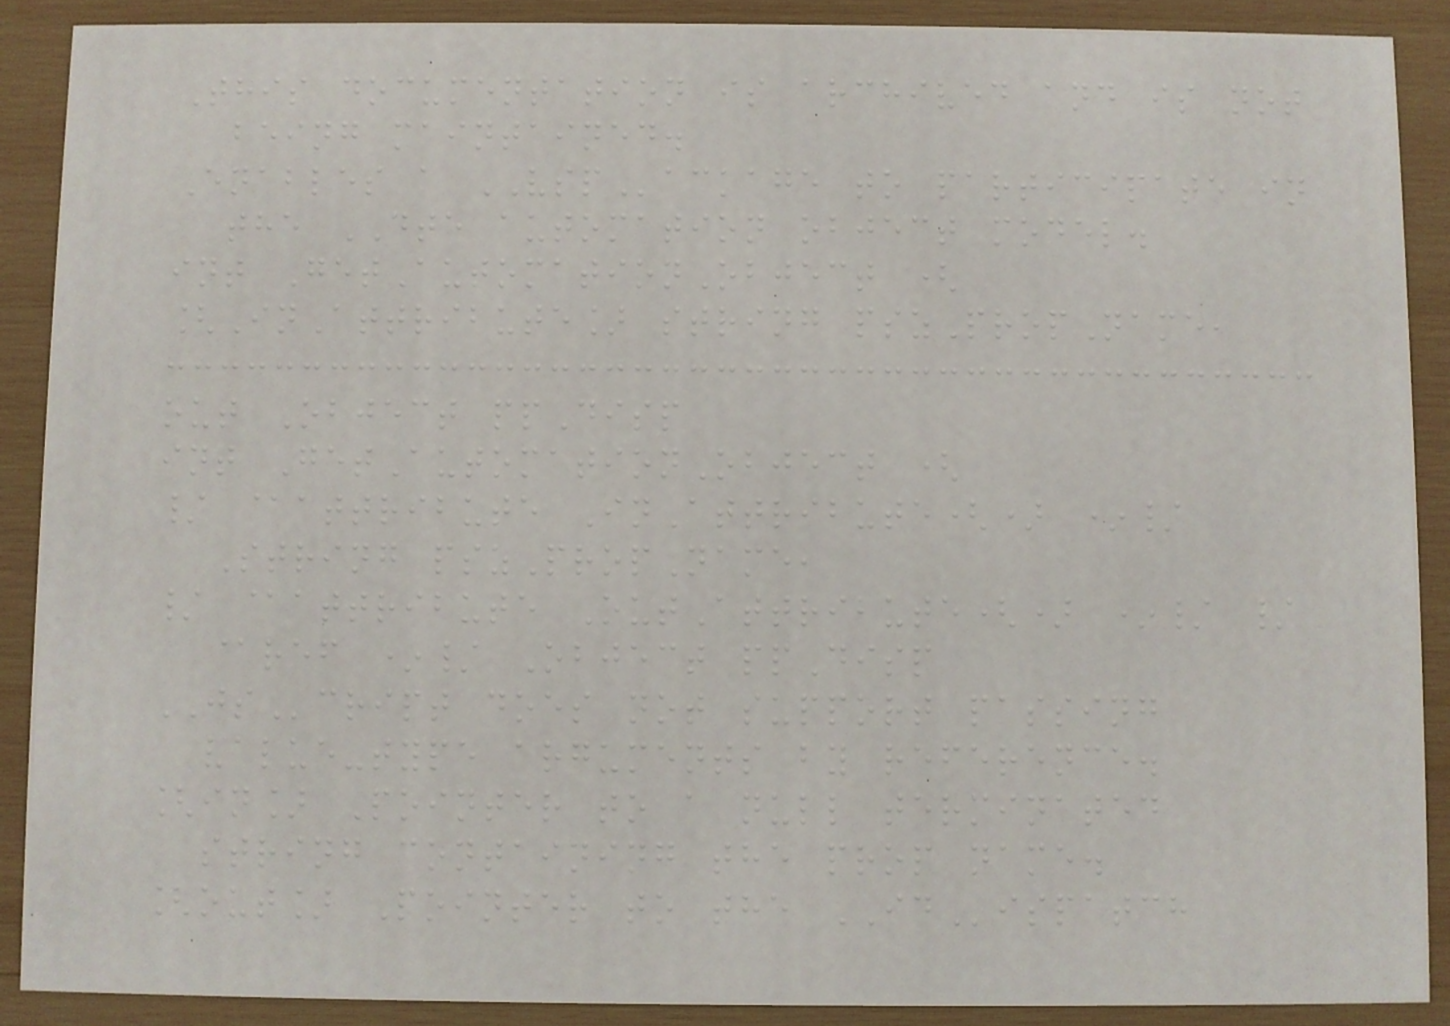This documentation is archived and is not
being maintained.
Enables a VSPackage to participate in
the DTE automation object model.
int GetAutomationObject (
[InAttribute] string pszPropName,
out Object ppDisp
int GetAutomationObject (
/ @attribute InAttribute() */
String pszPropName,
/ @attribute OutAttribute() */ /
@ref */ Object ppDisp
JScript does not support passing
value-type arguments by reference.
[in] Pointer to a null terminated
string containing the prop name.
[out] Pointer to the IDispatch
